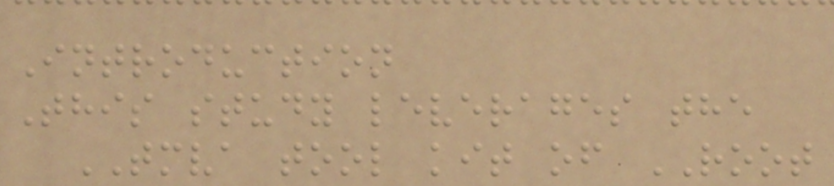Introduction
This study leverages the
TMVA tool kit of ROOT
